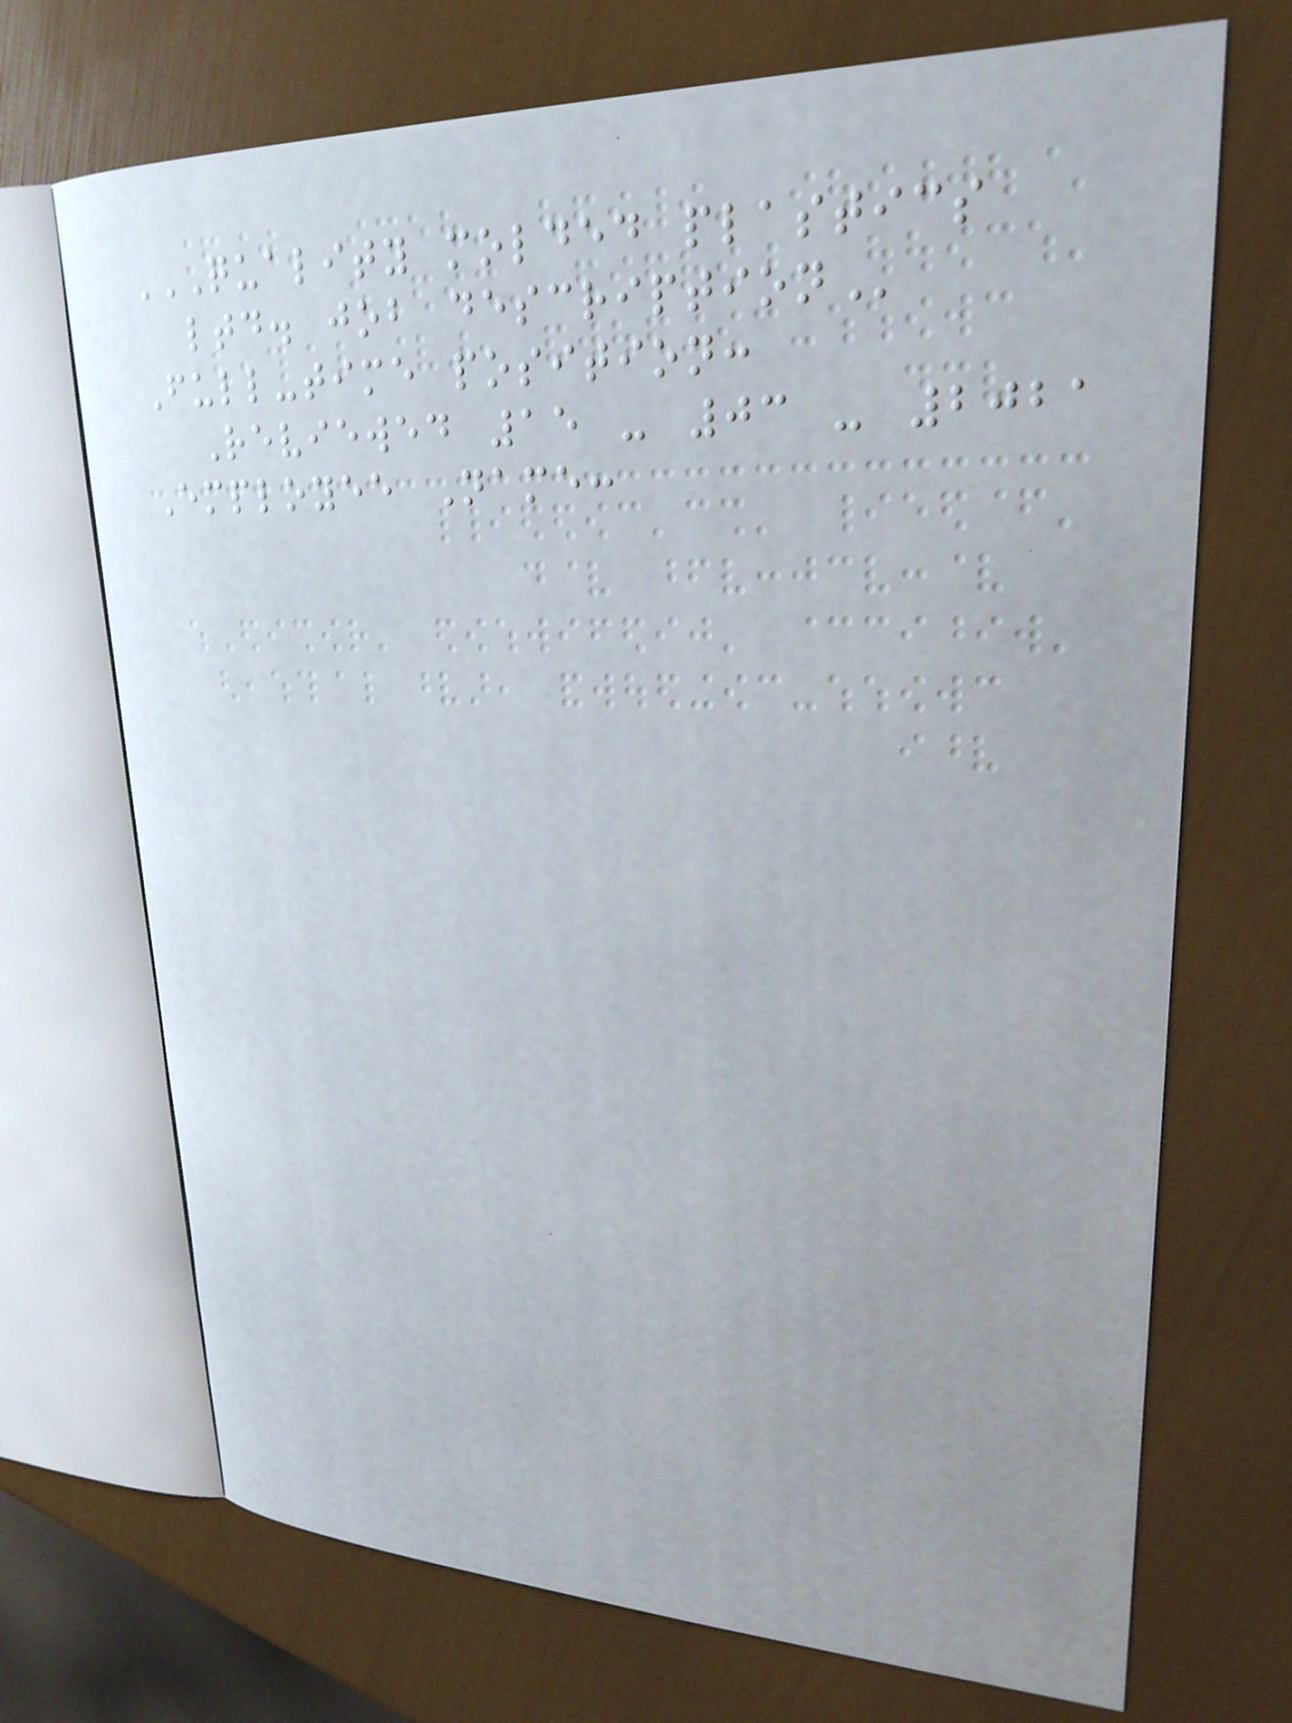QUALITY MOLDED PLASTICS
LTD. JOB DESCRIPTION
Full-time position:
Reviewed 15 - 03 - 2021
Employee Name:
